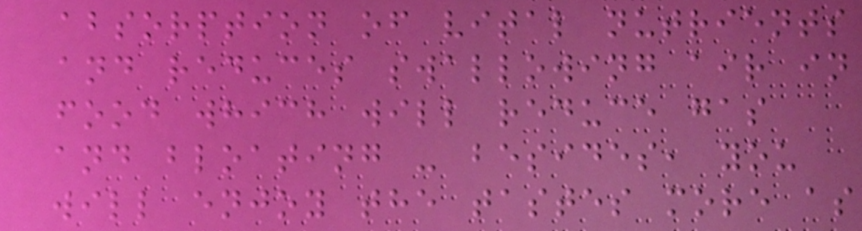absorption of vital nutrients
and reduces swallowing air in
food which will reduce gas
and bloating - besides, you
will enjoy the tastes more as
